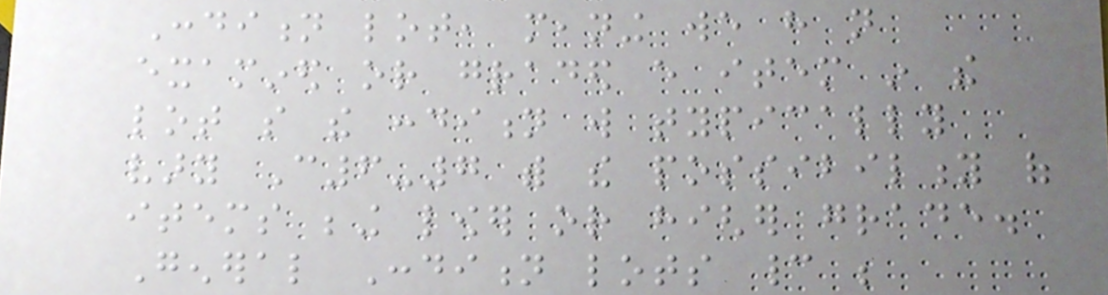Condition lot, meaning we have not
examined or graded every item in the
lot so the condition will typically
vary C6-7 with the possibility of
items being lower or higher grade.
General Condition lots cannot be
